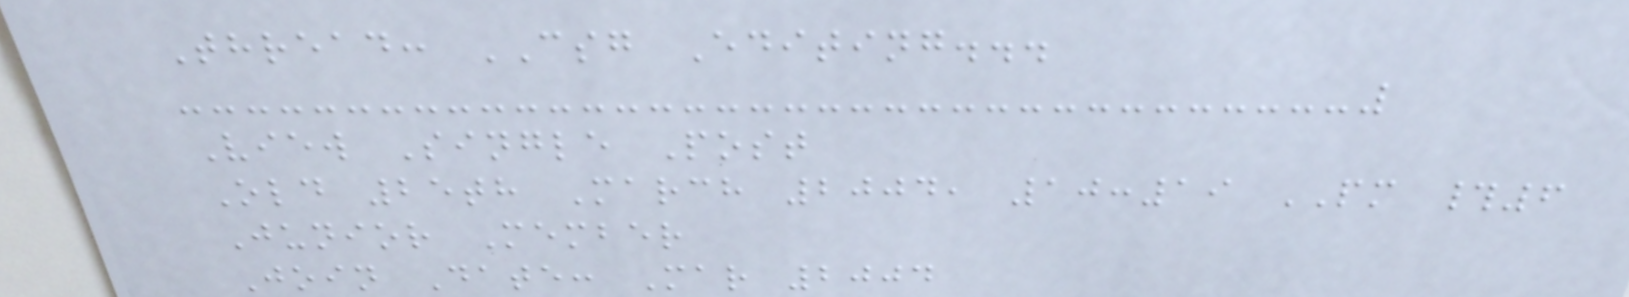Thread: CSG Editing...
View Single Post
Old 25th March 2004, 10:19 PM #6
Junior Member
Join Date: Mar 2004
